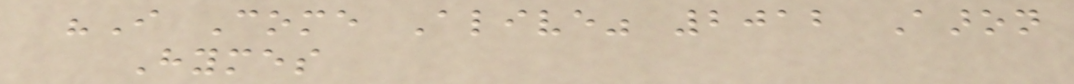"I Come Alive" 2012 Aaron
Hymes
